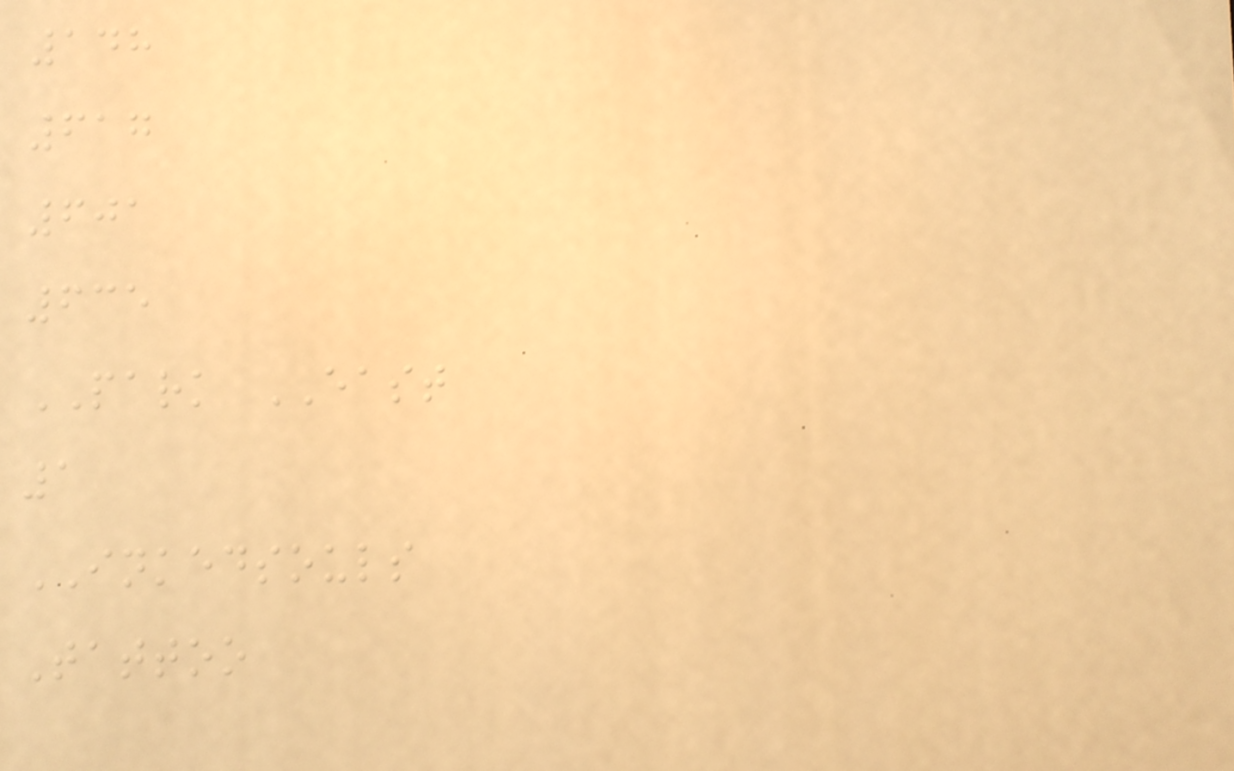148
617
601
635
PARK EAST
1
INKEDSOULS
Tattoo
